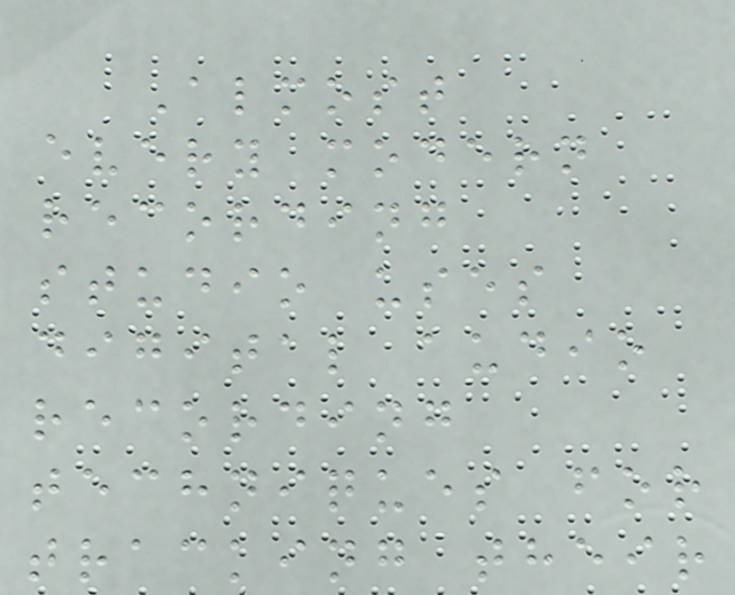Almost
every modern
recording
studio uses
digital audio
recording
techniques for
tracking their
